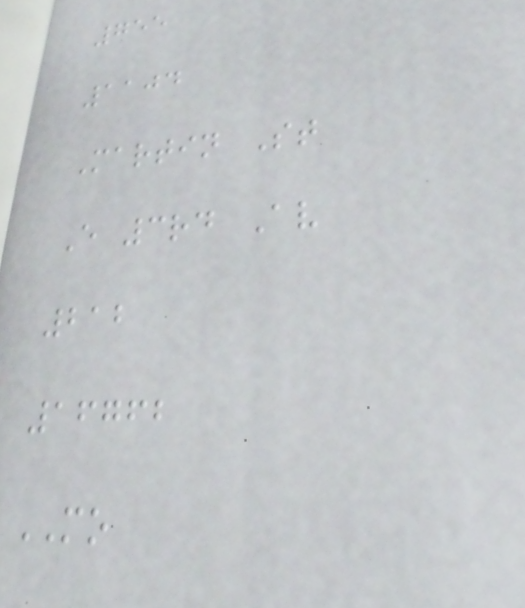755
1104
Martin St
E 3rd Av
212
16762
MO
